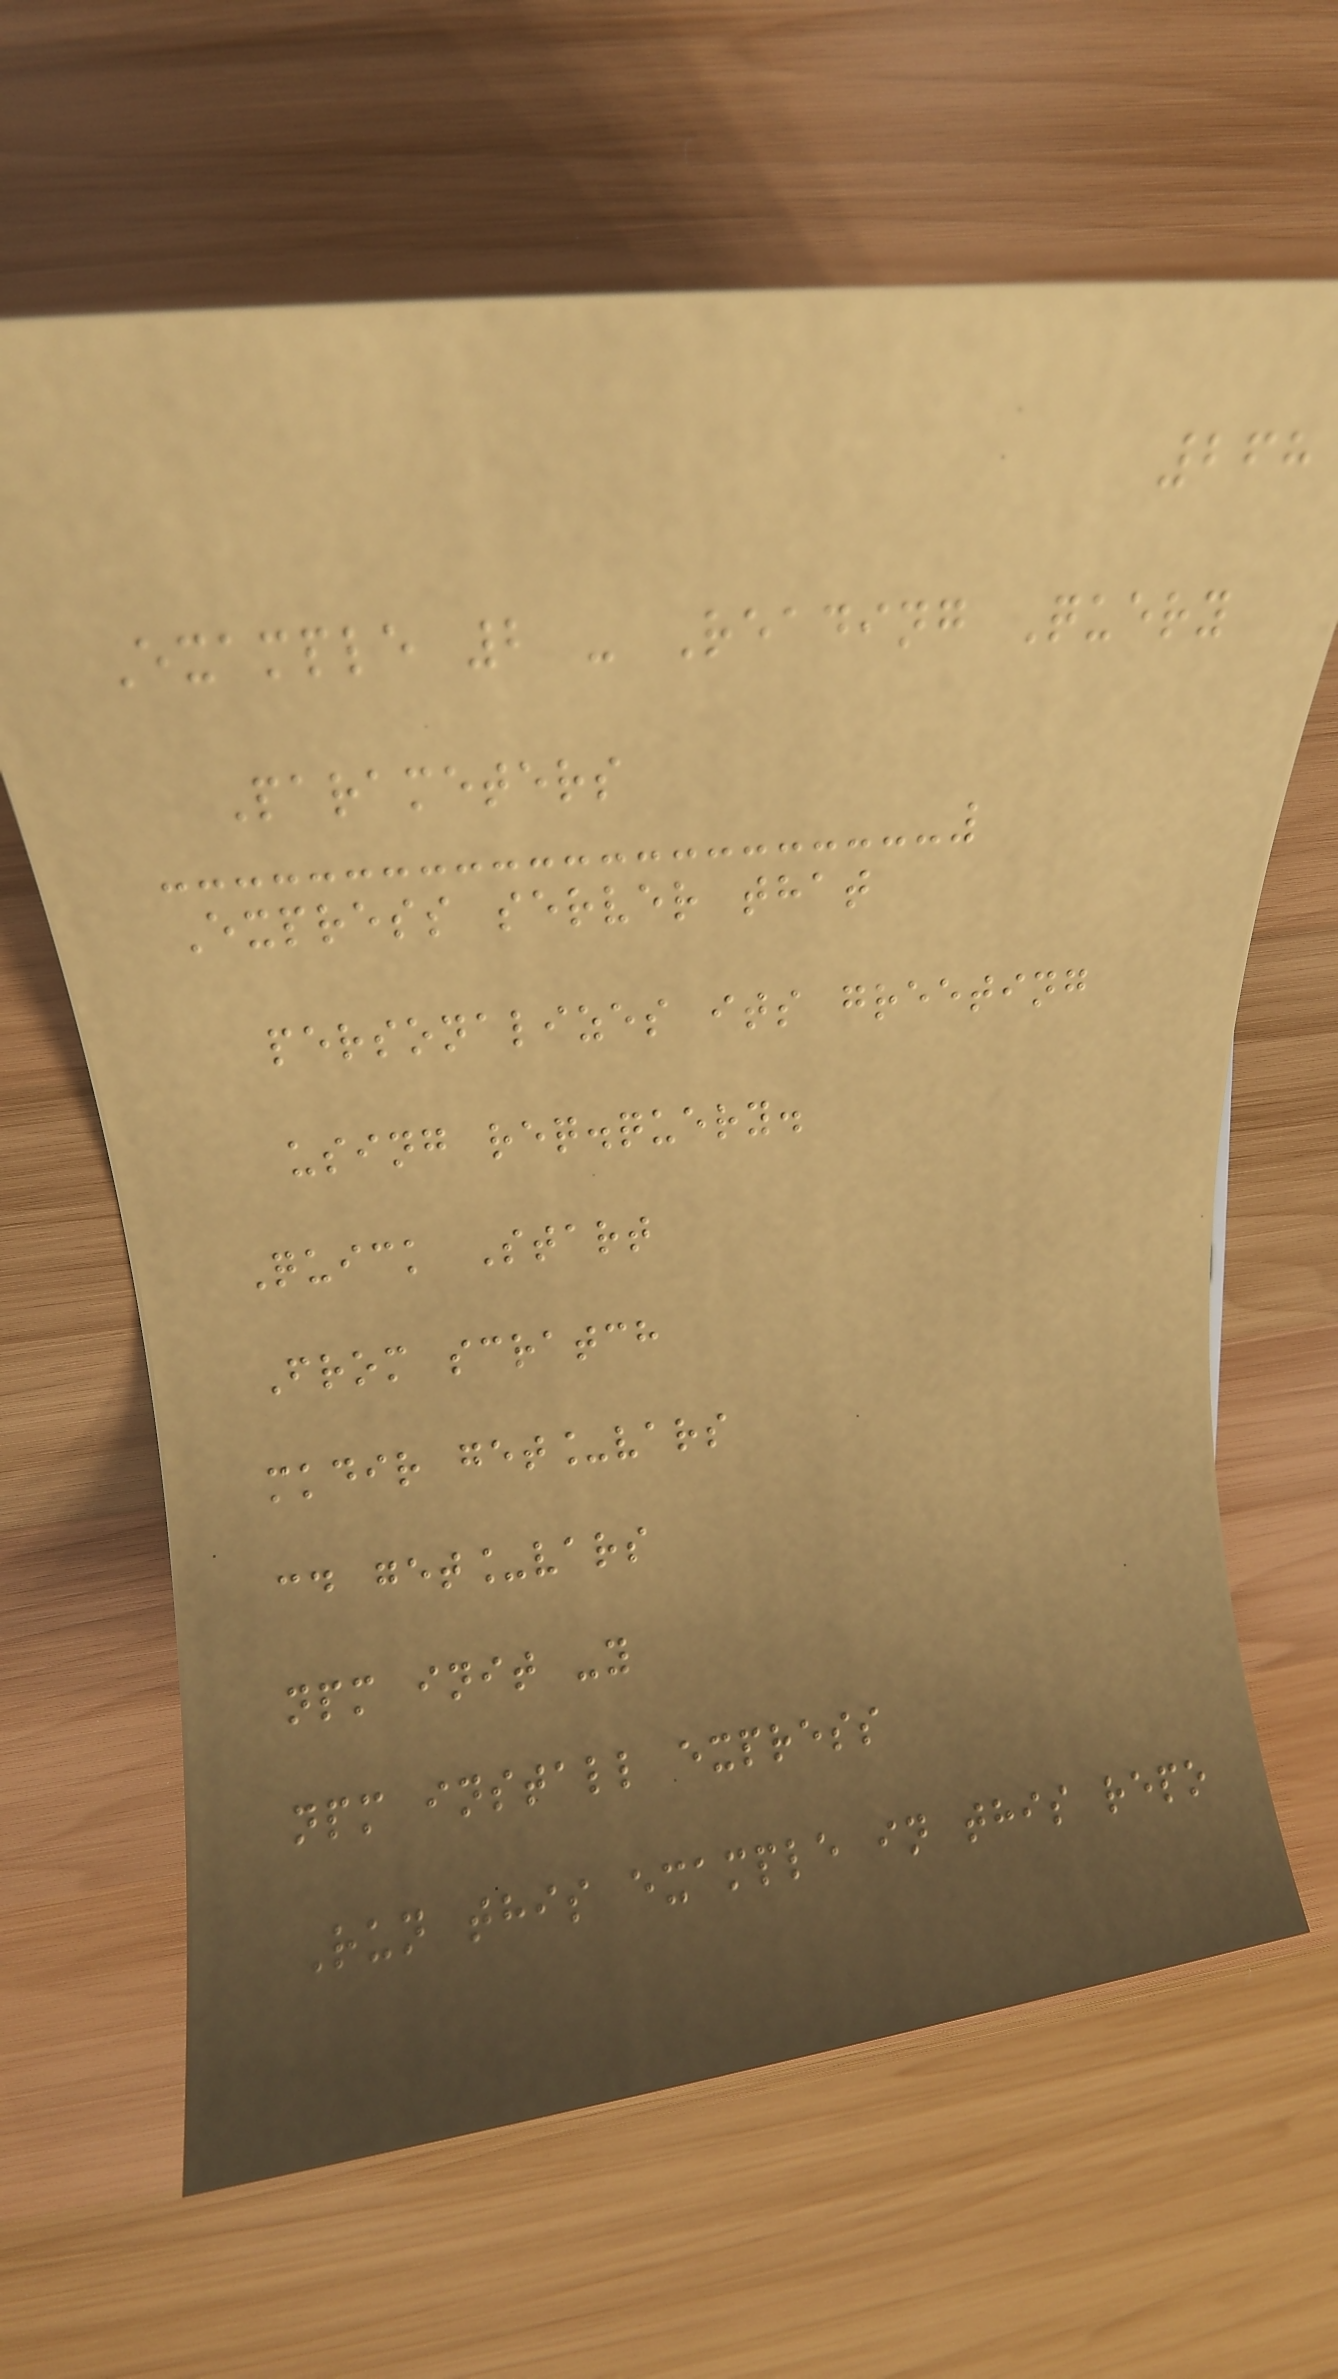268
Example 2 - Reading Query
Parameters
Express server that
personalizes its greeting
using req.query.
Quick Start
From scratch
mkdir get_vars
cd get_vars
npm init -y
npm install express
Run this example in this repo
